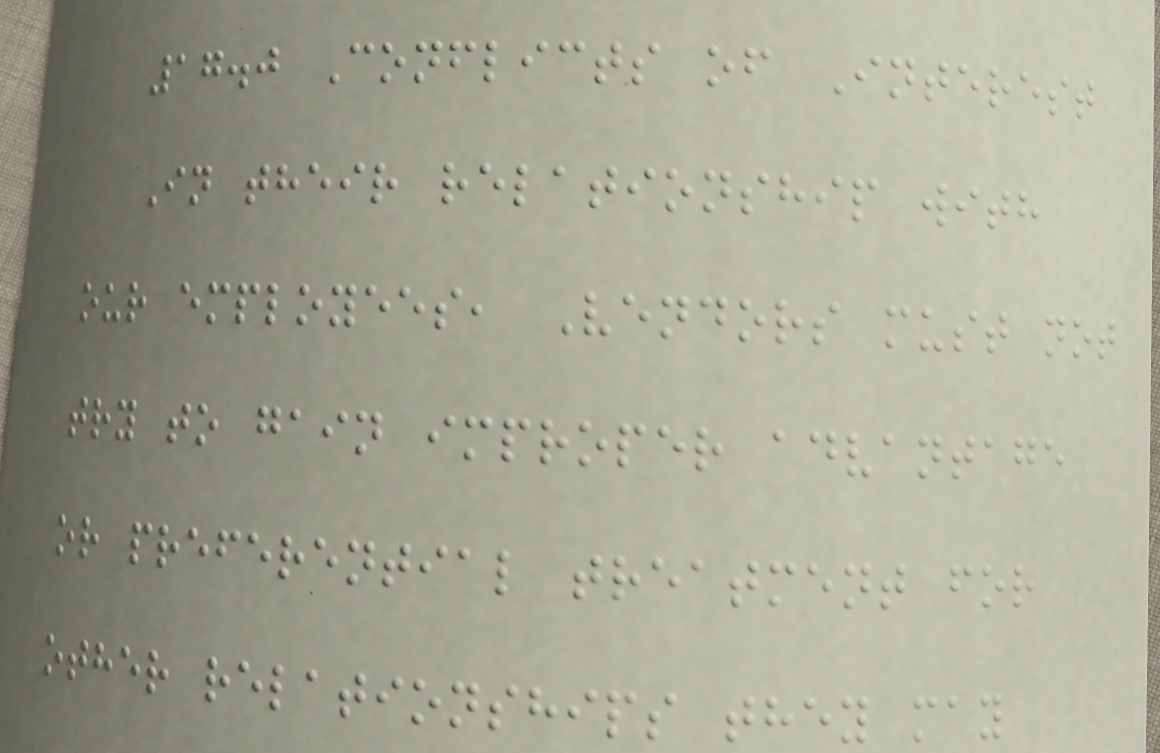17.0 Conflicts of Interest
In their relationship with
our employees, Vendors must not
try to gain improper advantage
or preferential treatment for
other relationships they may
